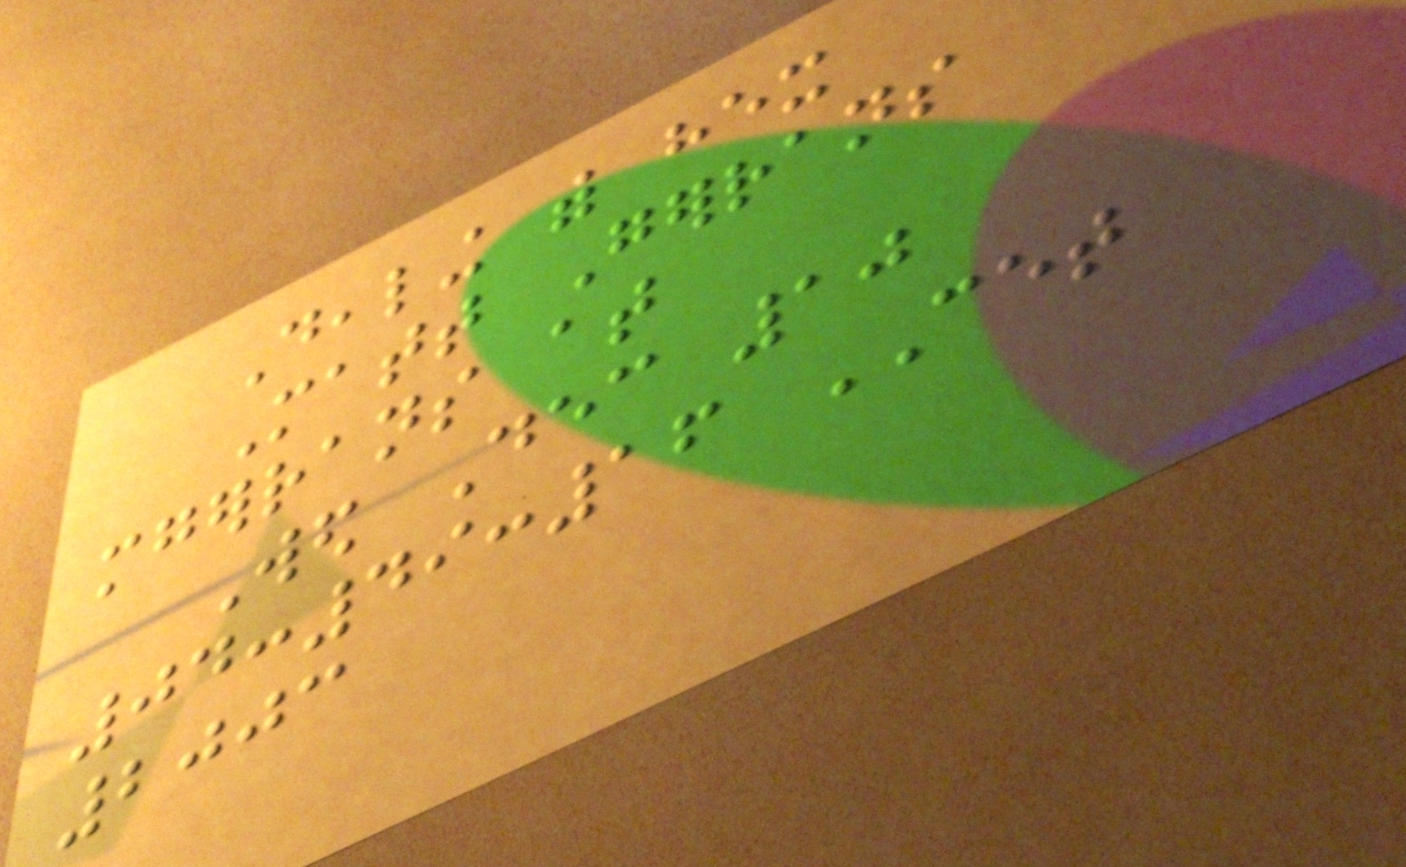Dealing with hex
Matt Gerrans
mgerrans at
Wed Dec 10
04:49:16 CET
2003
